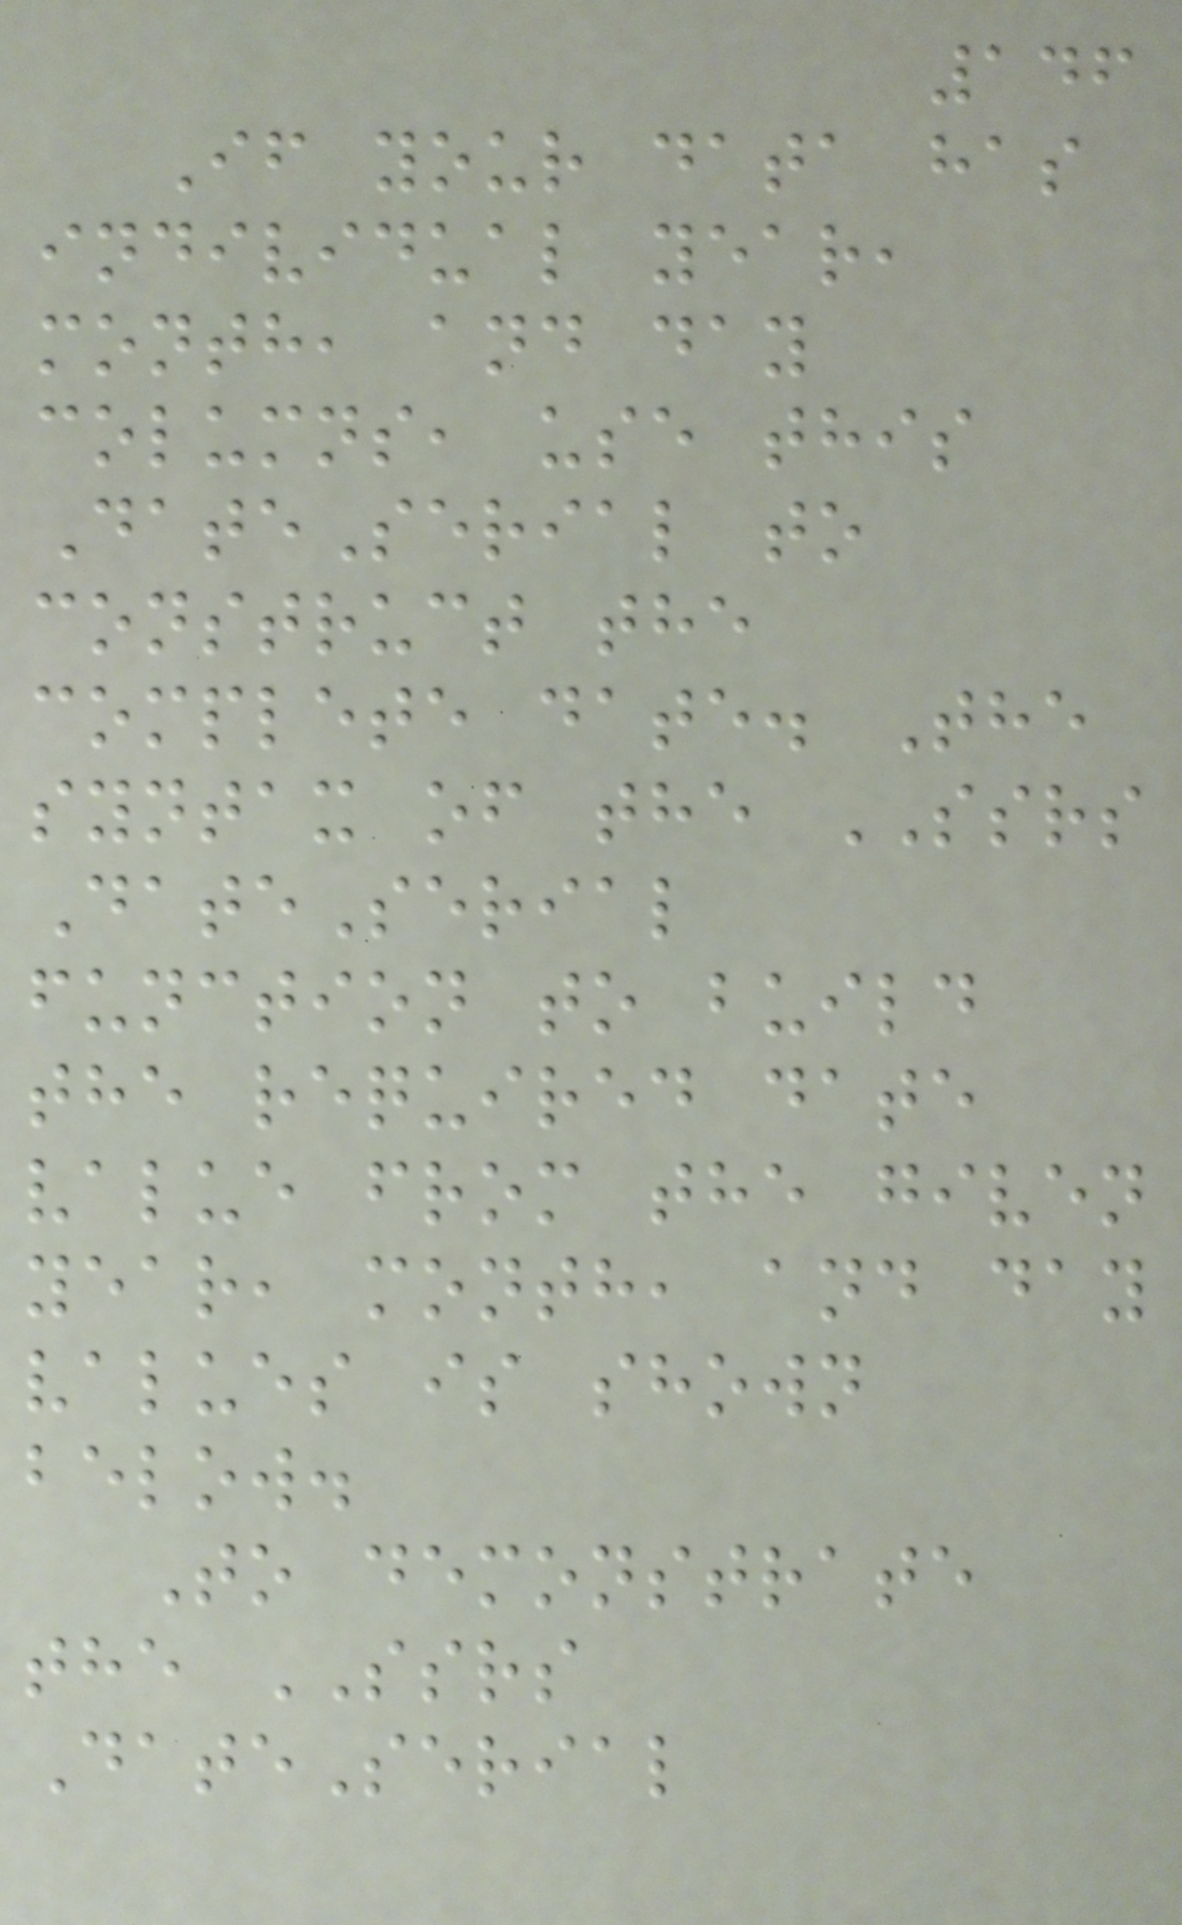146
If your data has
individual year,
month, and day
columns, use this
DateSerial to
construct the
complete date. The
syntax of the SSRS
DateSerial
function to build
the required date
value from the given
year, month, and day
values is shown
below.
To demonstrate
the SSRS
DateSerial
